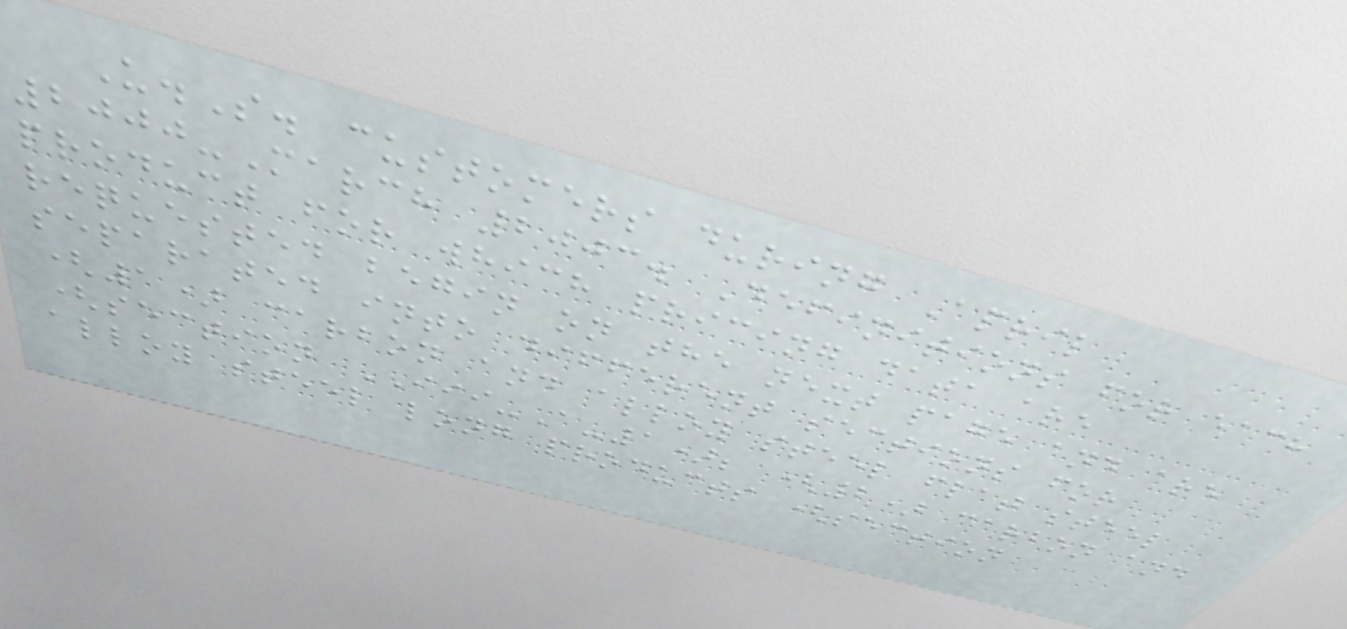U.S. customers during April
2000-March 2003. Definitions for each
product for which pricing data are
requested begin on the next page and are
separated into different sections for
(1) carbon and alloy steel flat steel
(section III-A-1); (2) carbon and
alloy steel long products (section
